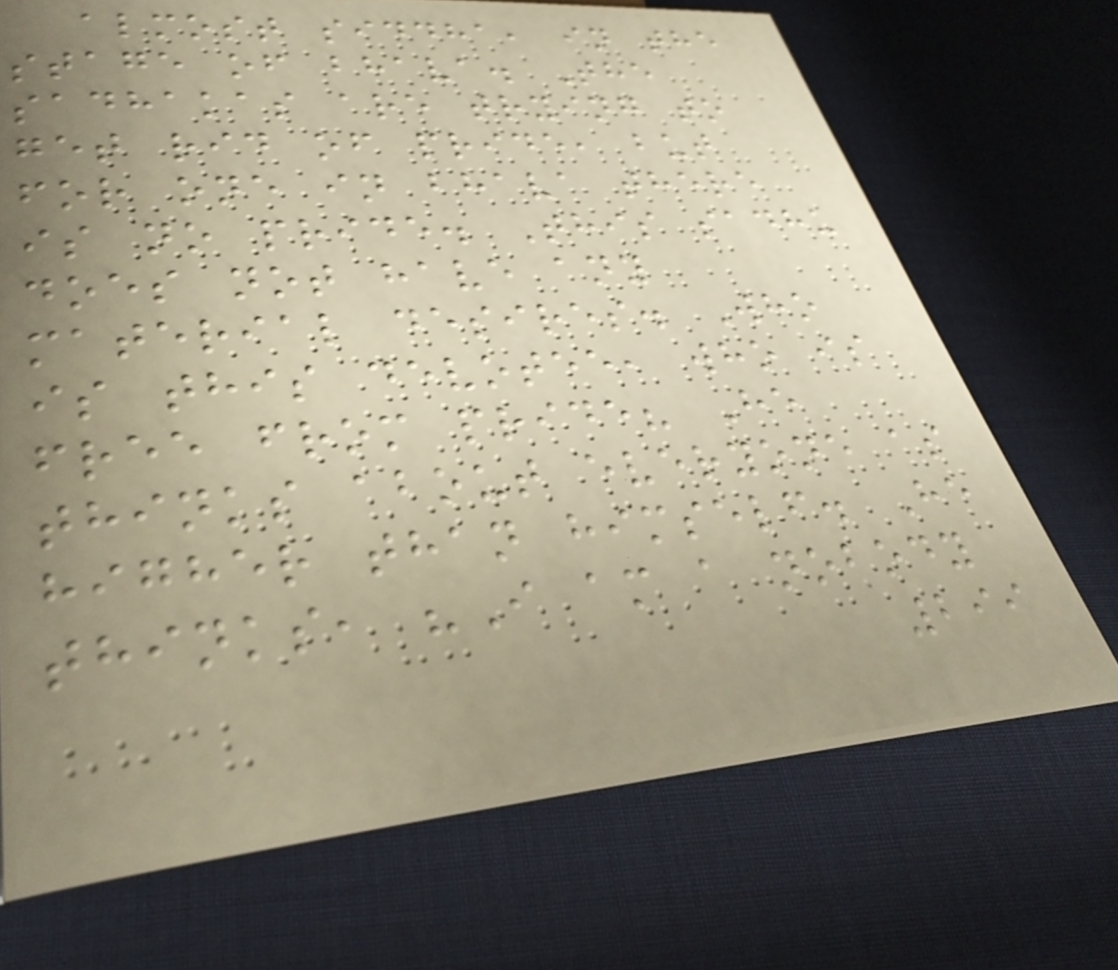almost siddha, in the
stage of bhava. The
sadhakas are trying to
get rid of pride, but
for one in bhava there
is no pride. This sadhu
does not have any
material desires. Who
is this devotee, who is
free from pride? He
thinks about everyone as
higher than himself. He
thinks, "I am a nobody
299
